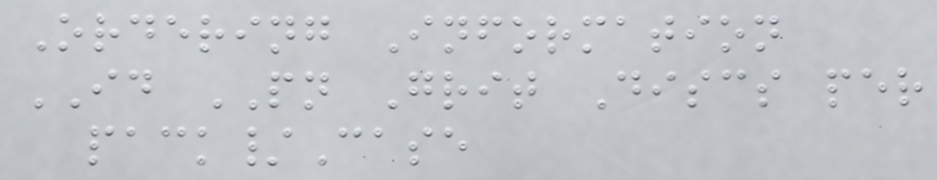Ordering Information
ID PN Grit Discs per
pack/Case
